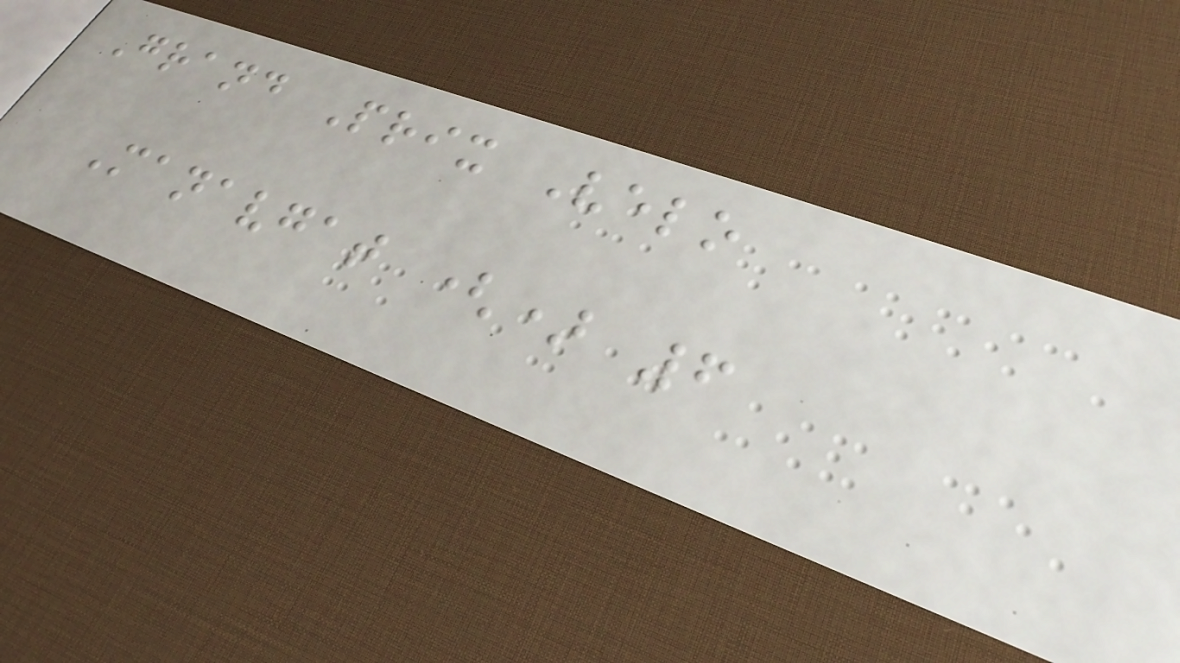Grand Prix Velo
Manavgat () 6
